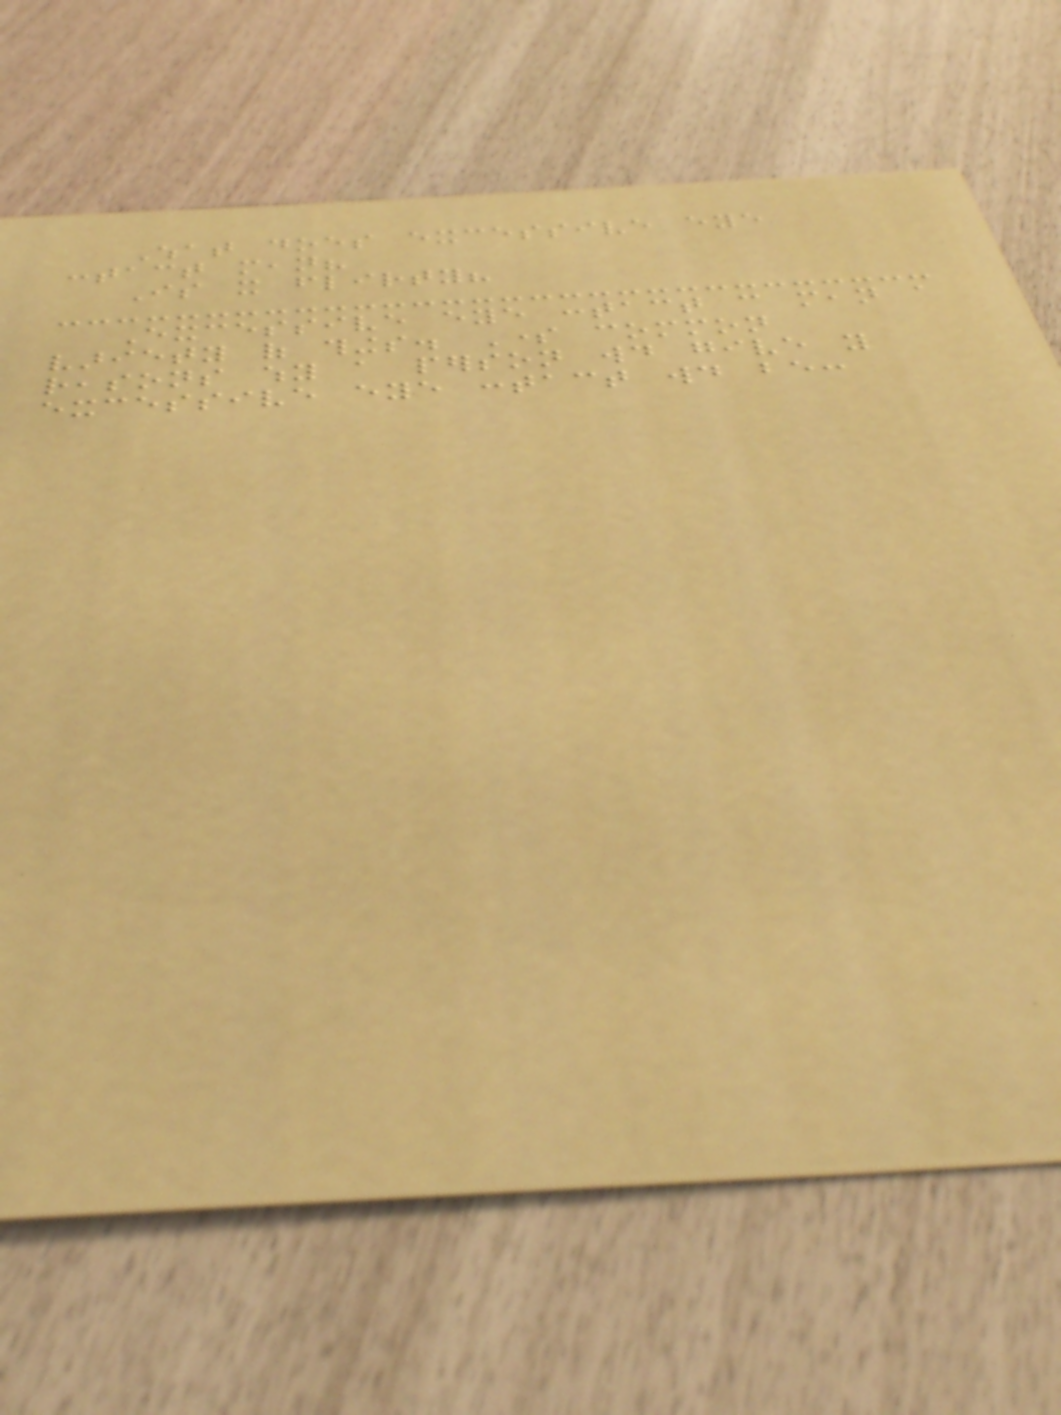What does excessive eye
contact mean?
Is it flirty?
Excessive eye contact can mean a
variety of things. Some common
reasons why a person would give you
excessive eye contact would be:
